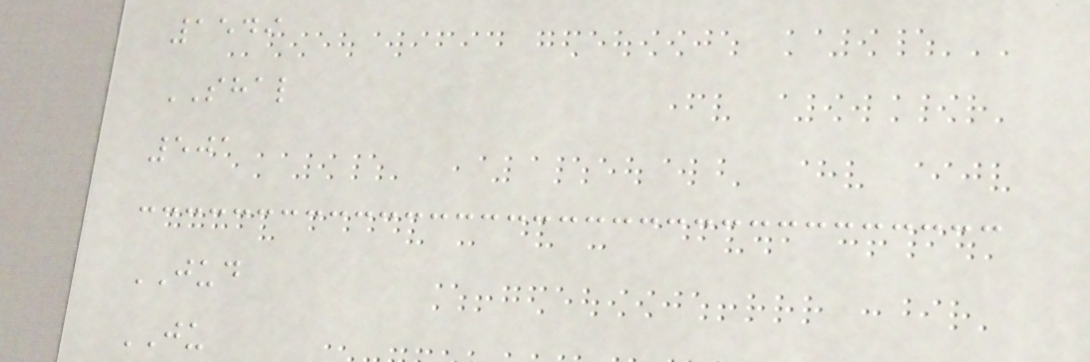1549
SHAL
501
JUD
JU
